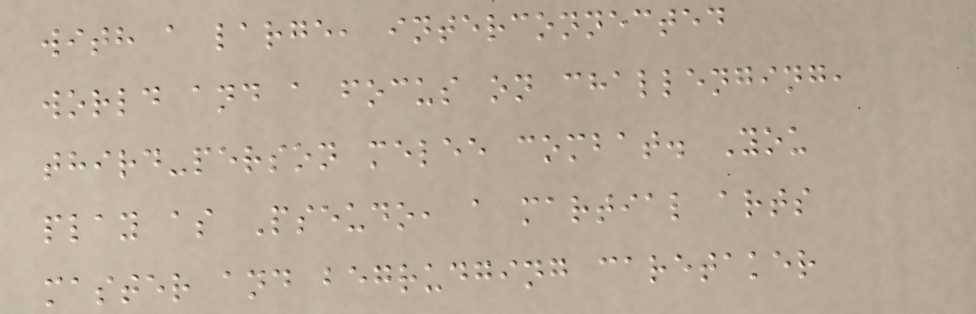with a large, interconnected
world and a focus on challenging,
third-person melee combat. You
play as Pseudo, a martial arts
master and begrudging caretaker
